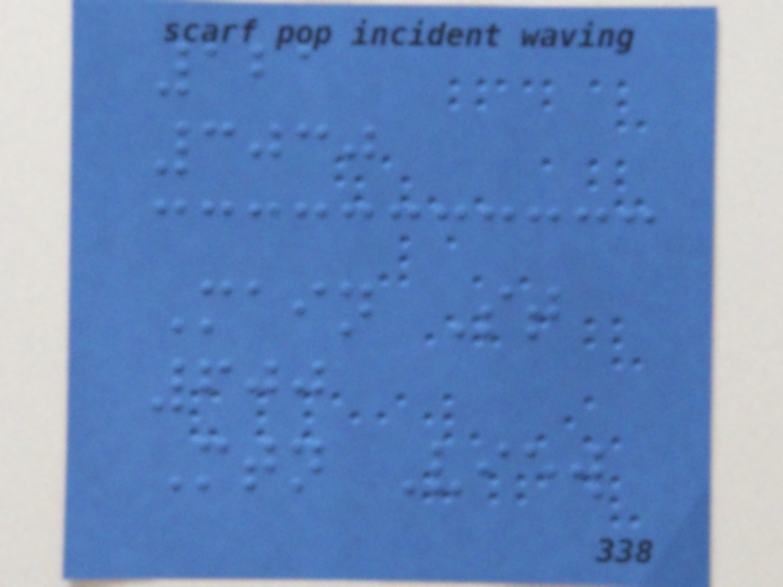121
3030
Main St
600
Mtn View
